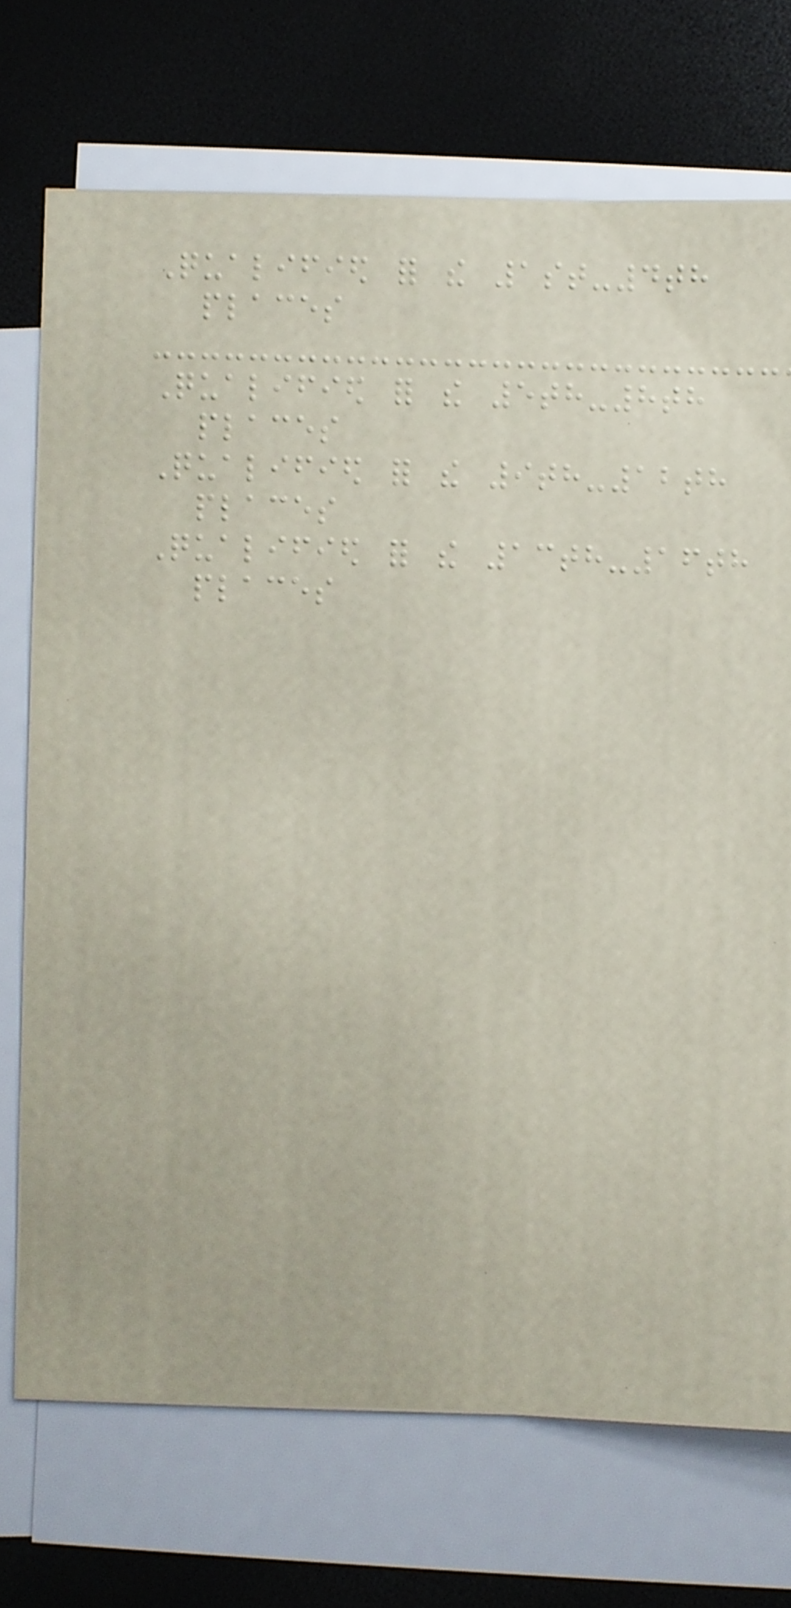Qualified for the 1st-4th
places
Qualified for the 5th-8th
places
Qualified for the 9th-12th
places
Qualified for the 13th-16th
places
